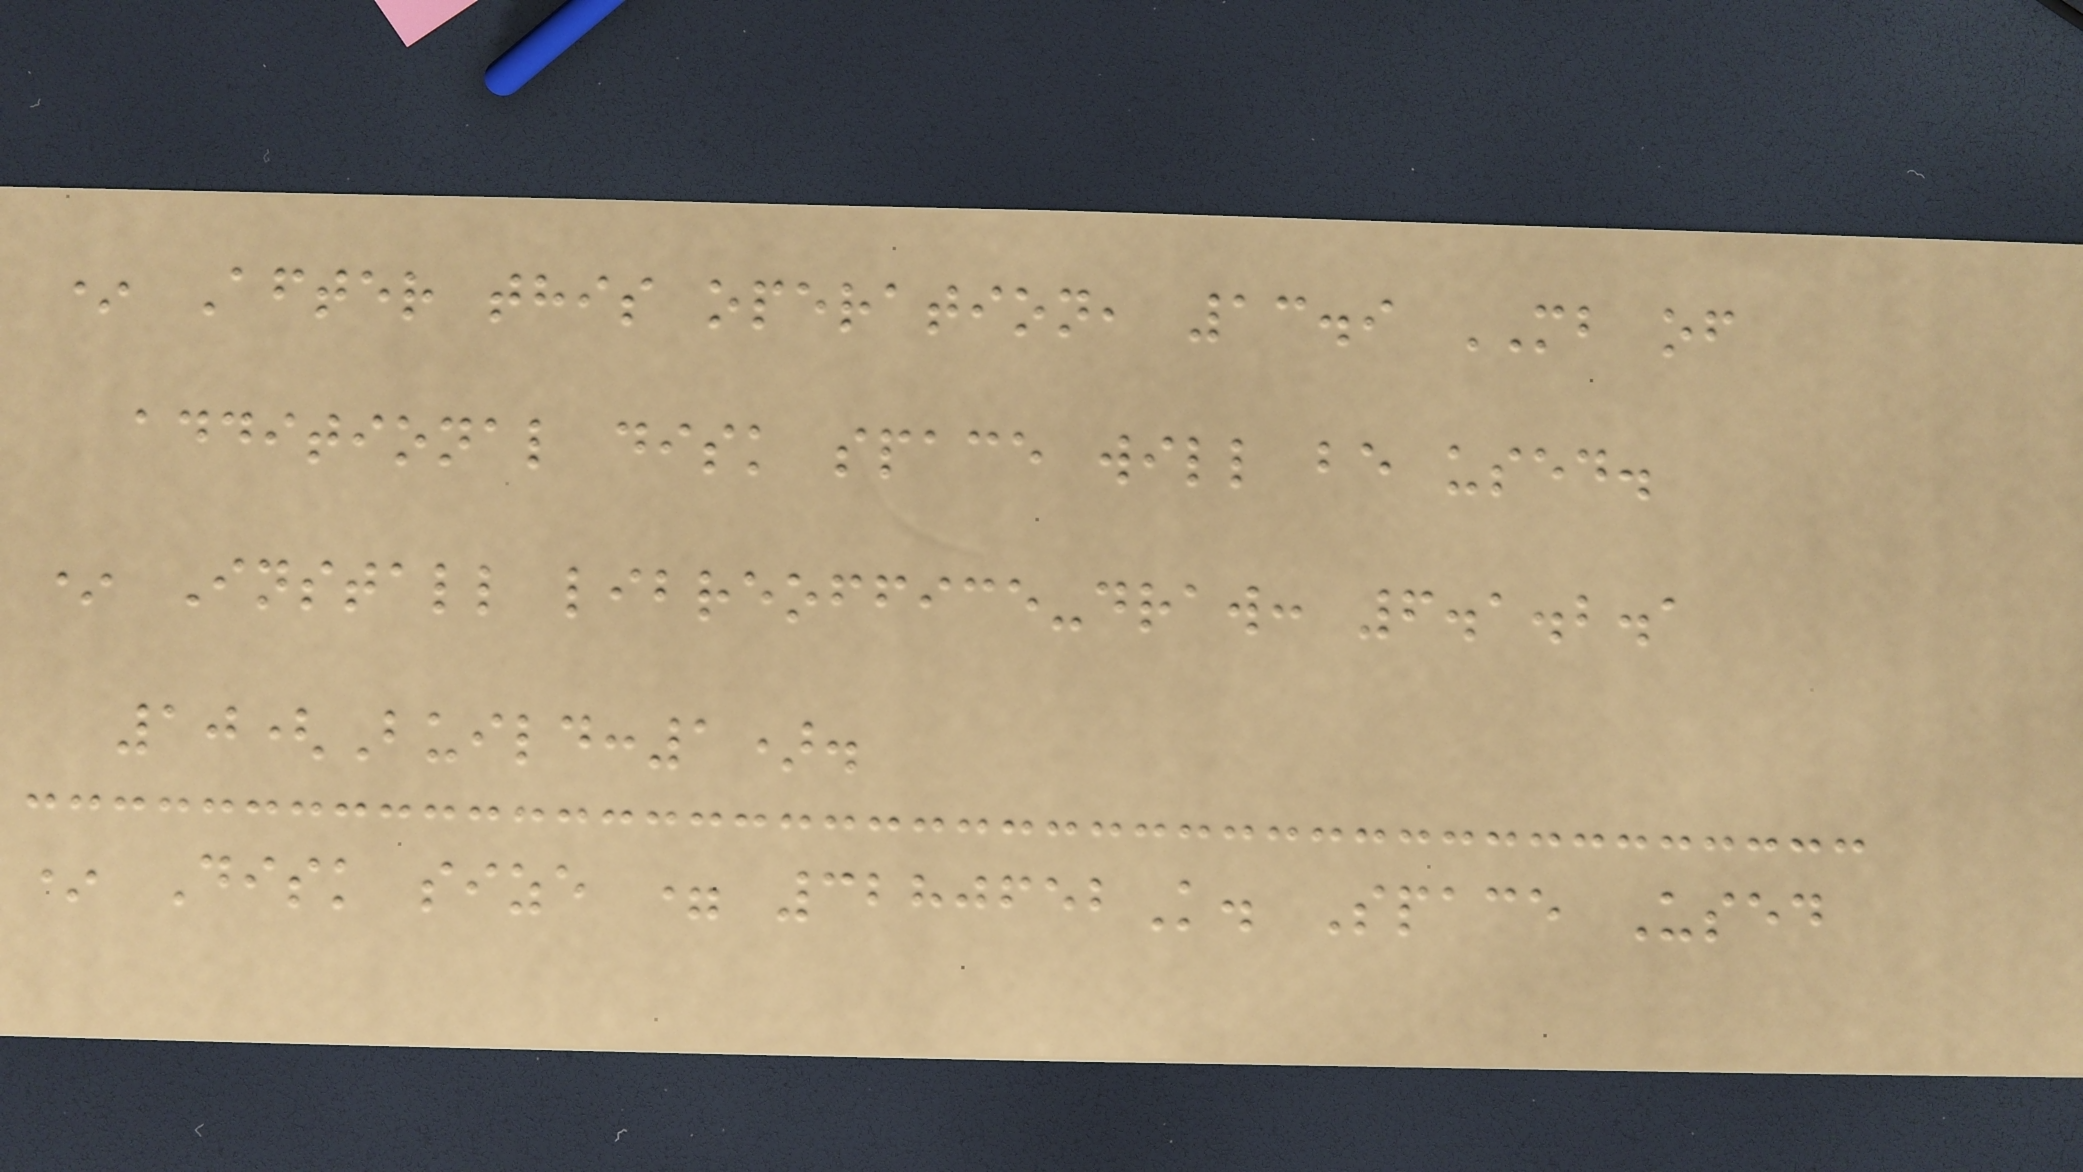* After this operation, 13.9 MB of
additional disk space will be used.
* Install libreoffice-draw: 6.1.2.1
10(Build:1).
* Disk size = 3280652K. Space Used
